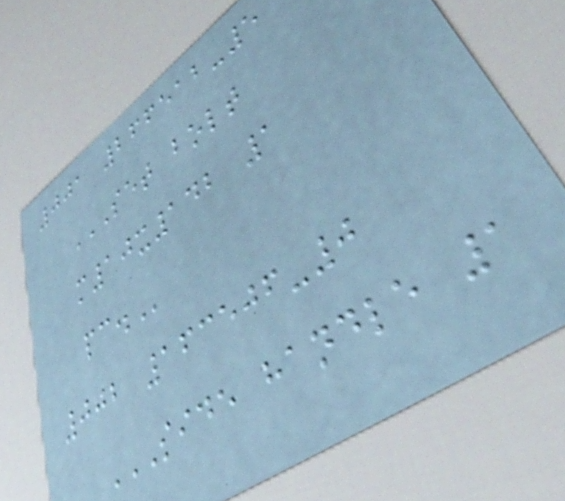001 266512-5
SET BOLT
M10X142 1
PC.
002 163506-0
SIDE HANDLE 1
